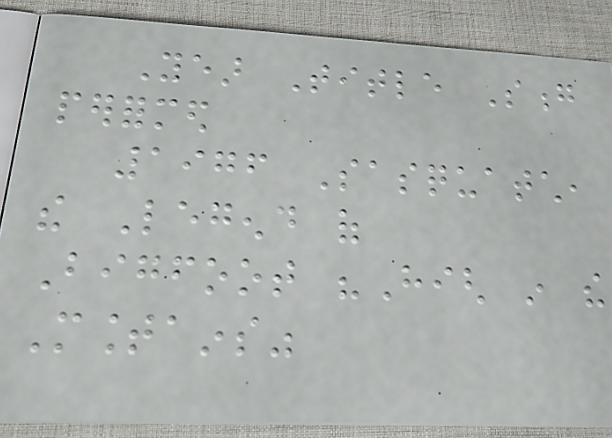Year Title Song
performed
1976 Sasquatch,
the Legend of
Bigfoot "High in the
Mountains"
